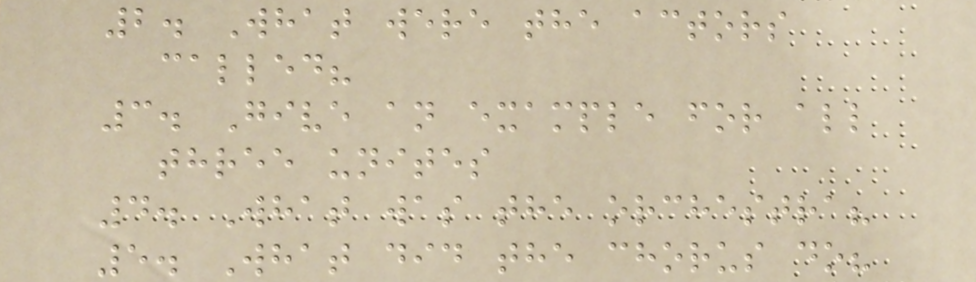2. What were the actors
called?
3. Give an example for all
three unites
4. What was the orchestra?
5. What did the chorus do?
